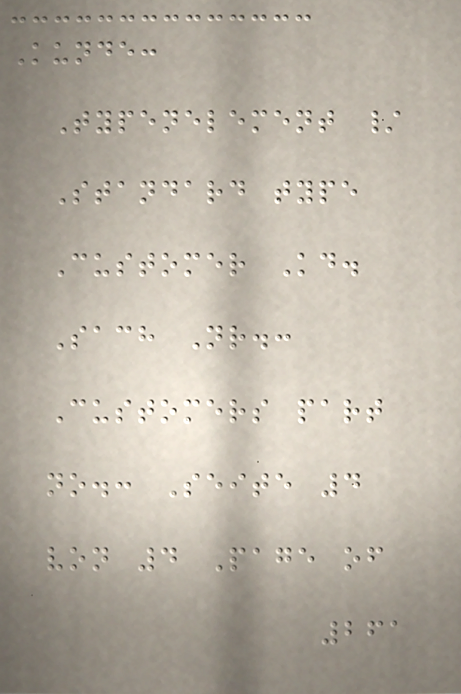Kunde:
Typenelement /
Standard type
Customer Kd.
Sach Nr.:
Customers part
no.: Seite 4
von 4 Page of
261
